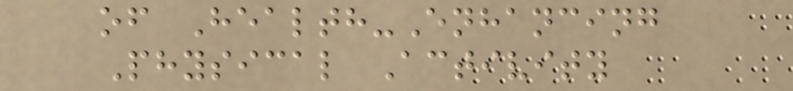of Health-Enhancing
Physical Activity
